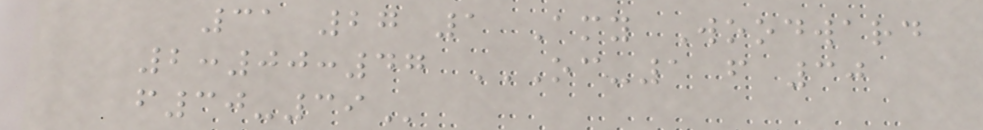31 27 1 Amy Woodward
2:00:47 OC-1 F 30
F30-39
